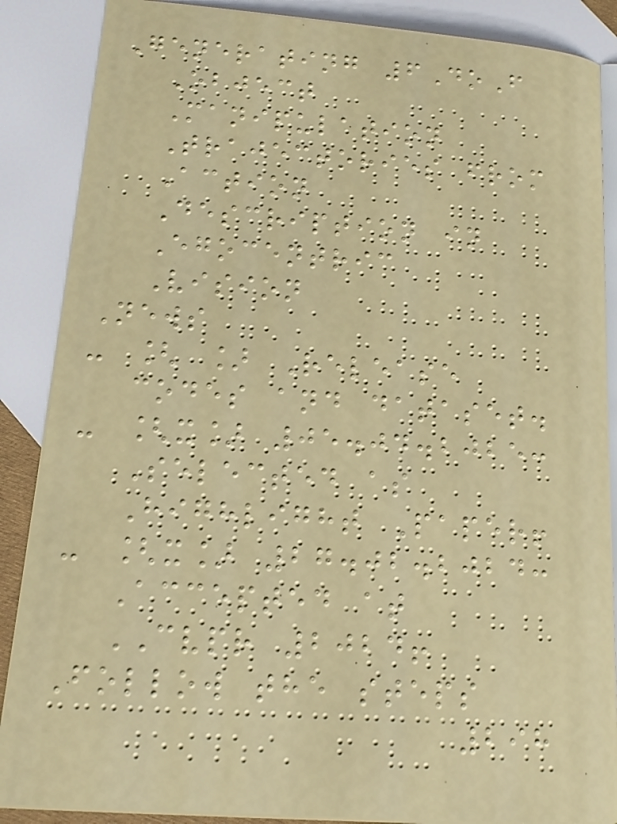Generating 6DoF
Object
Manipulation
Trajectories from
Action
Description in
Egocentric
Vision
News
- [ ] Release
codes and dataset.
- [x] 05.04.2025:
Selected as
Highlight Paper!
- [x] 27.02.2024:
Accepted at
CVPR 2024!
Follow the steps
298
